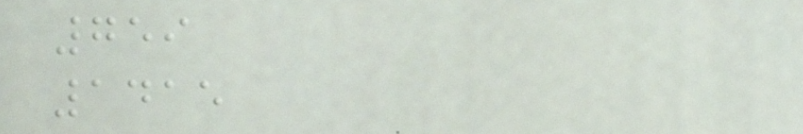759
1415
